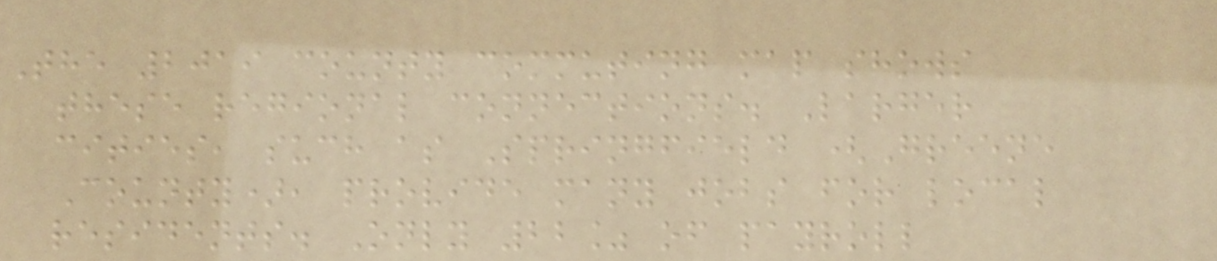The 2019 county commuting map shows
these regional connections. Larger
cities, such as Springfield (Greene
County), provide many jobs for local
residents. Only 22% of payroll
